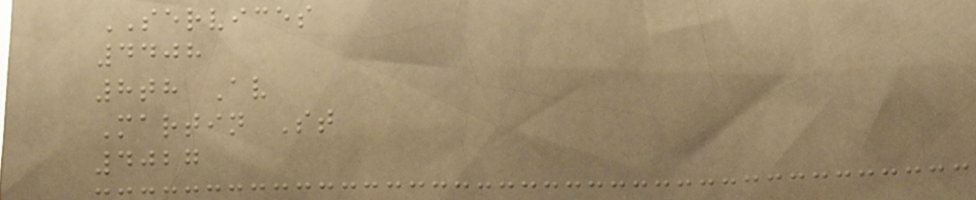SERVICES
4408
8th Av
Martin St
4027
